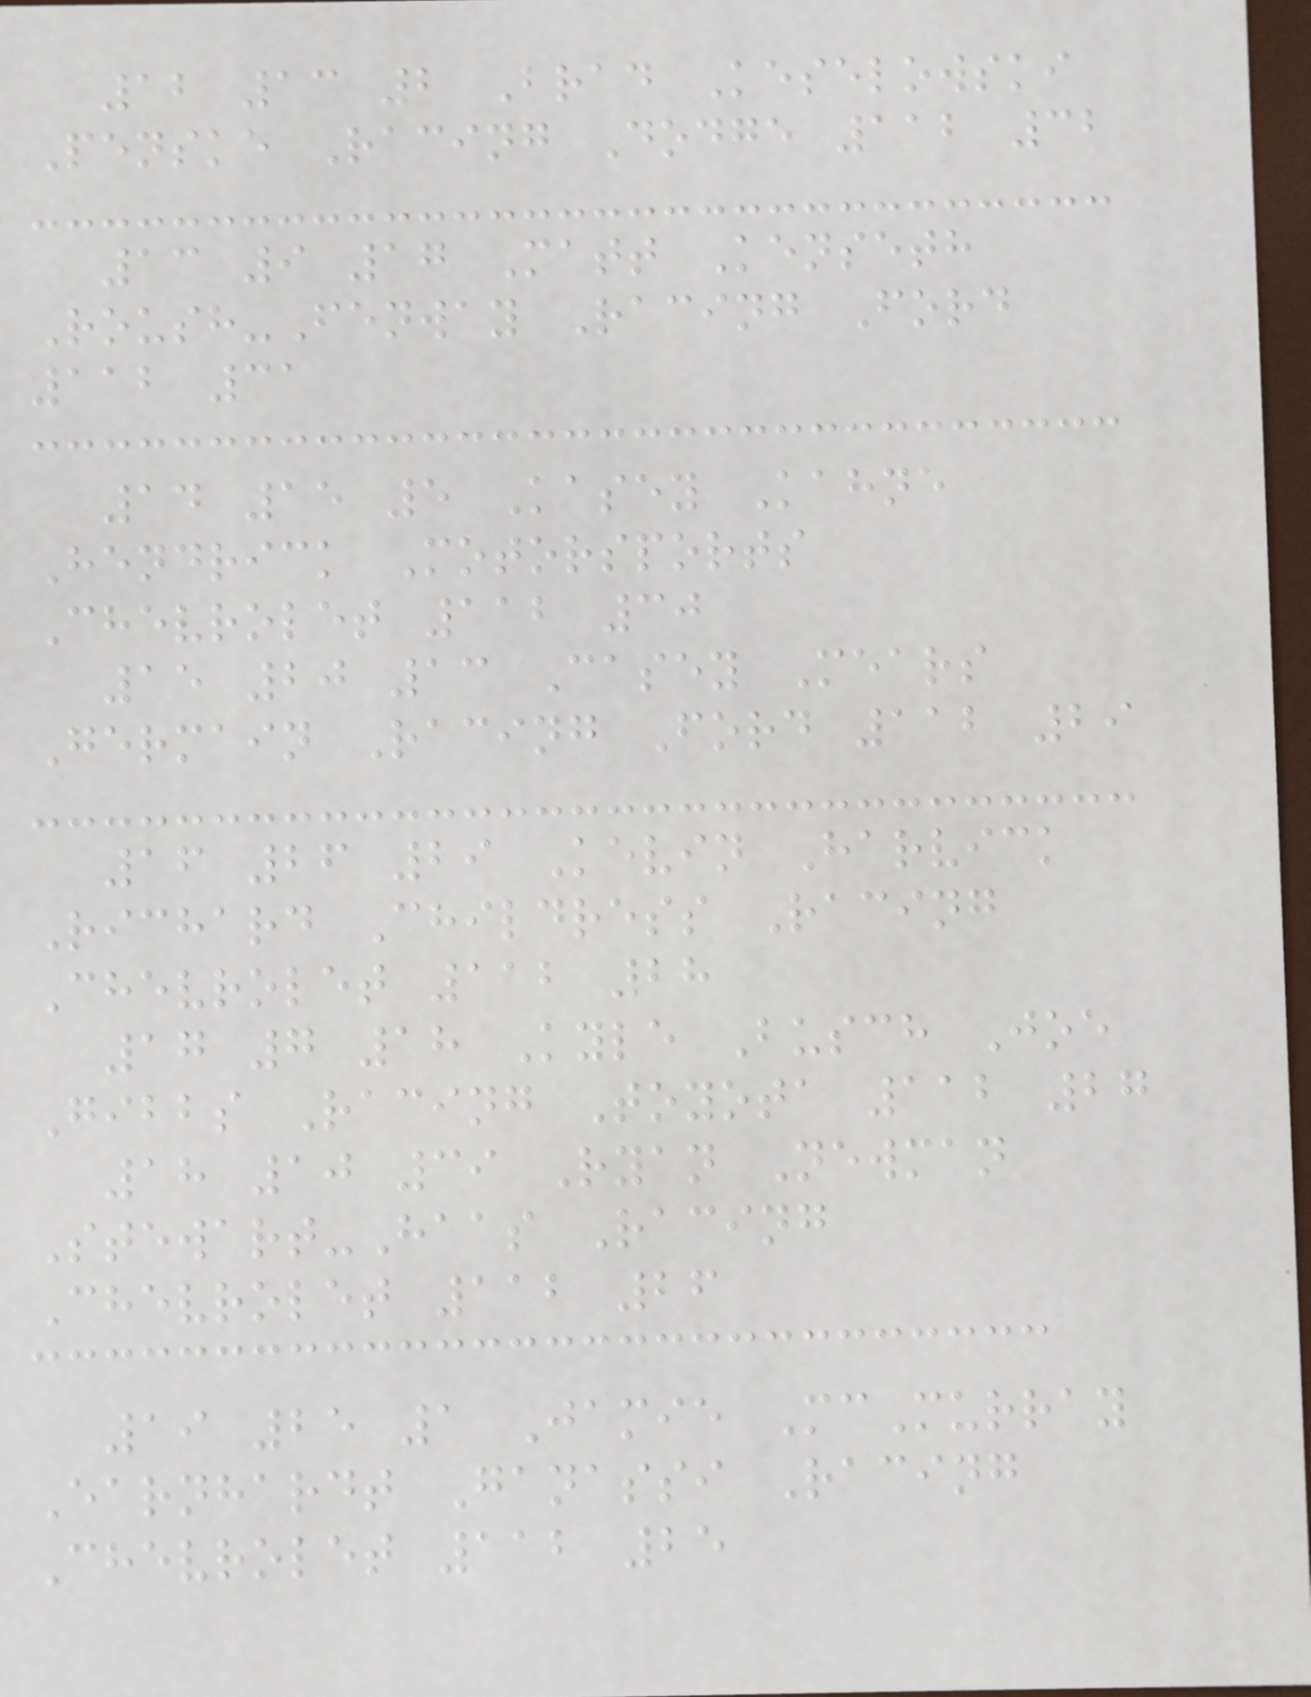12 13 2 Brad Keselowski
Penske Racing Dodge 112 32
13 9 17 Matt Kenseth
Roush-Fenway Racing Ford
112 31
14 15 5 Kasey Kahne
Hendrick Motorsports
Chevrolet 112 30
15 20 13 Casey Mears
Germain Racing Ford 112 29
16 26 29 Kevin Harvick
Richard Childress Racing
Chevrolet 112 28
17 7 18 Kyle Busch Joe
Gibbs Racing Toyota 112 27
18 10 39 Ryan Newman
Stewart-Haas Racing
Chevrolet 112 26
19 25 1 Jamie McMurray
Earnhardt Ganassi Racing
Chevrolet 112 25
